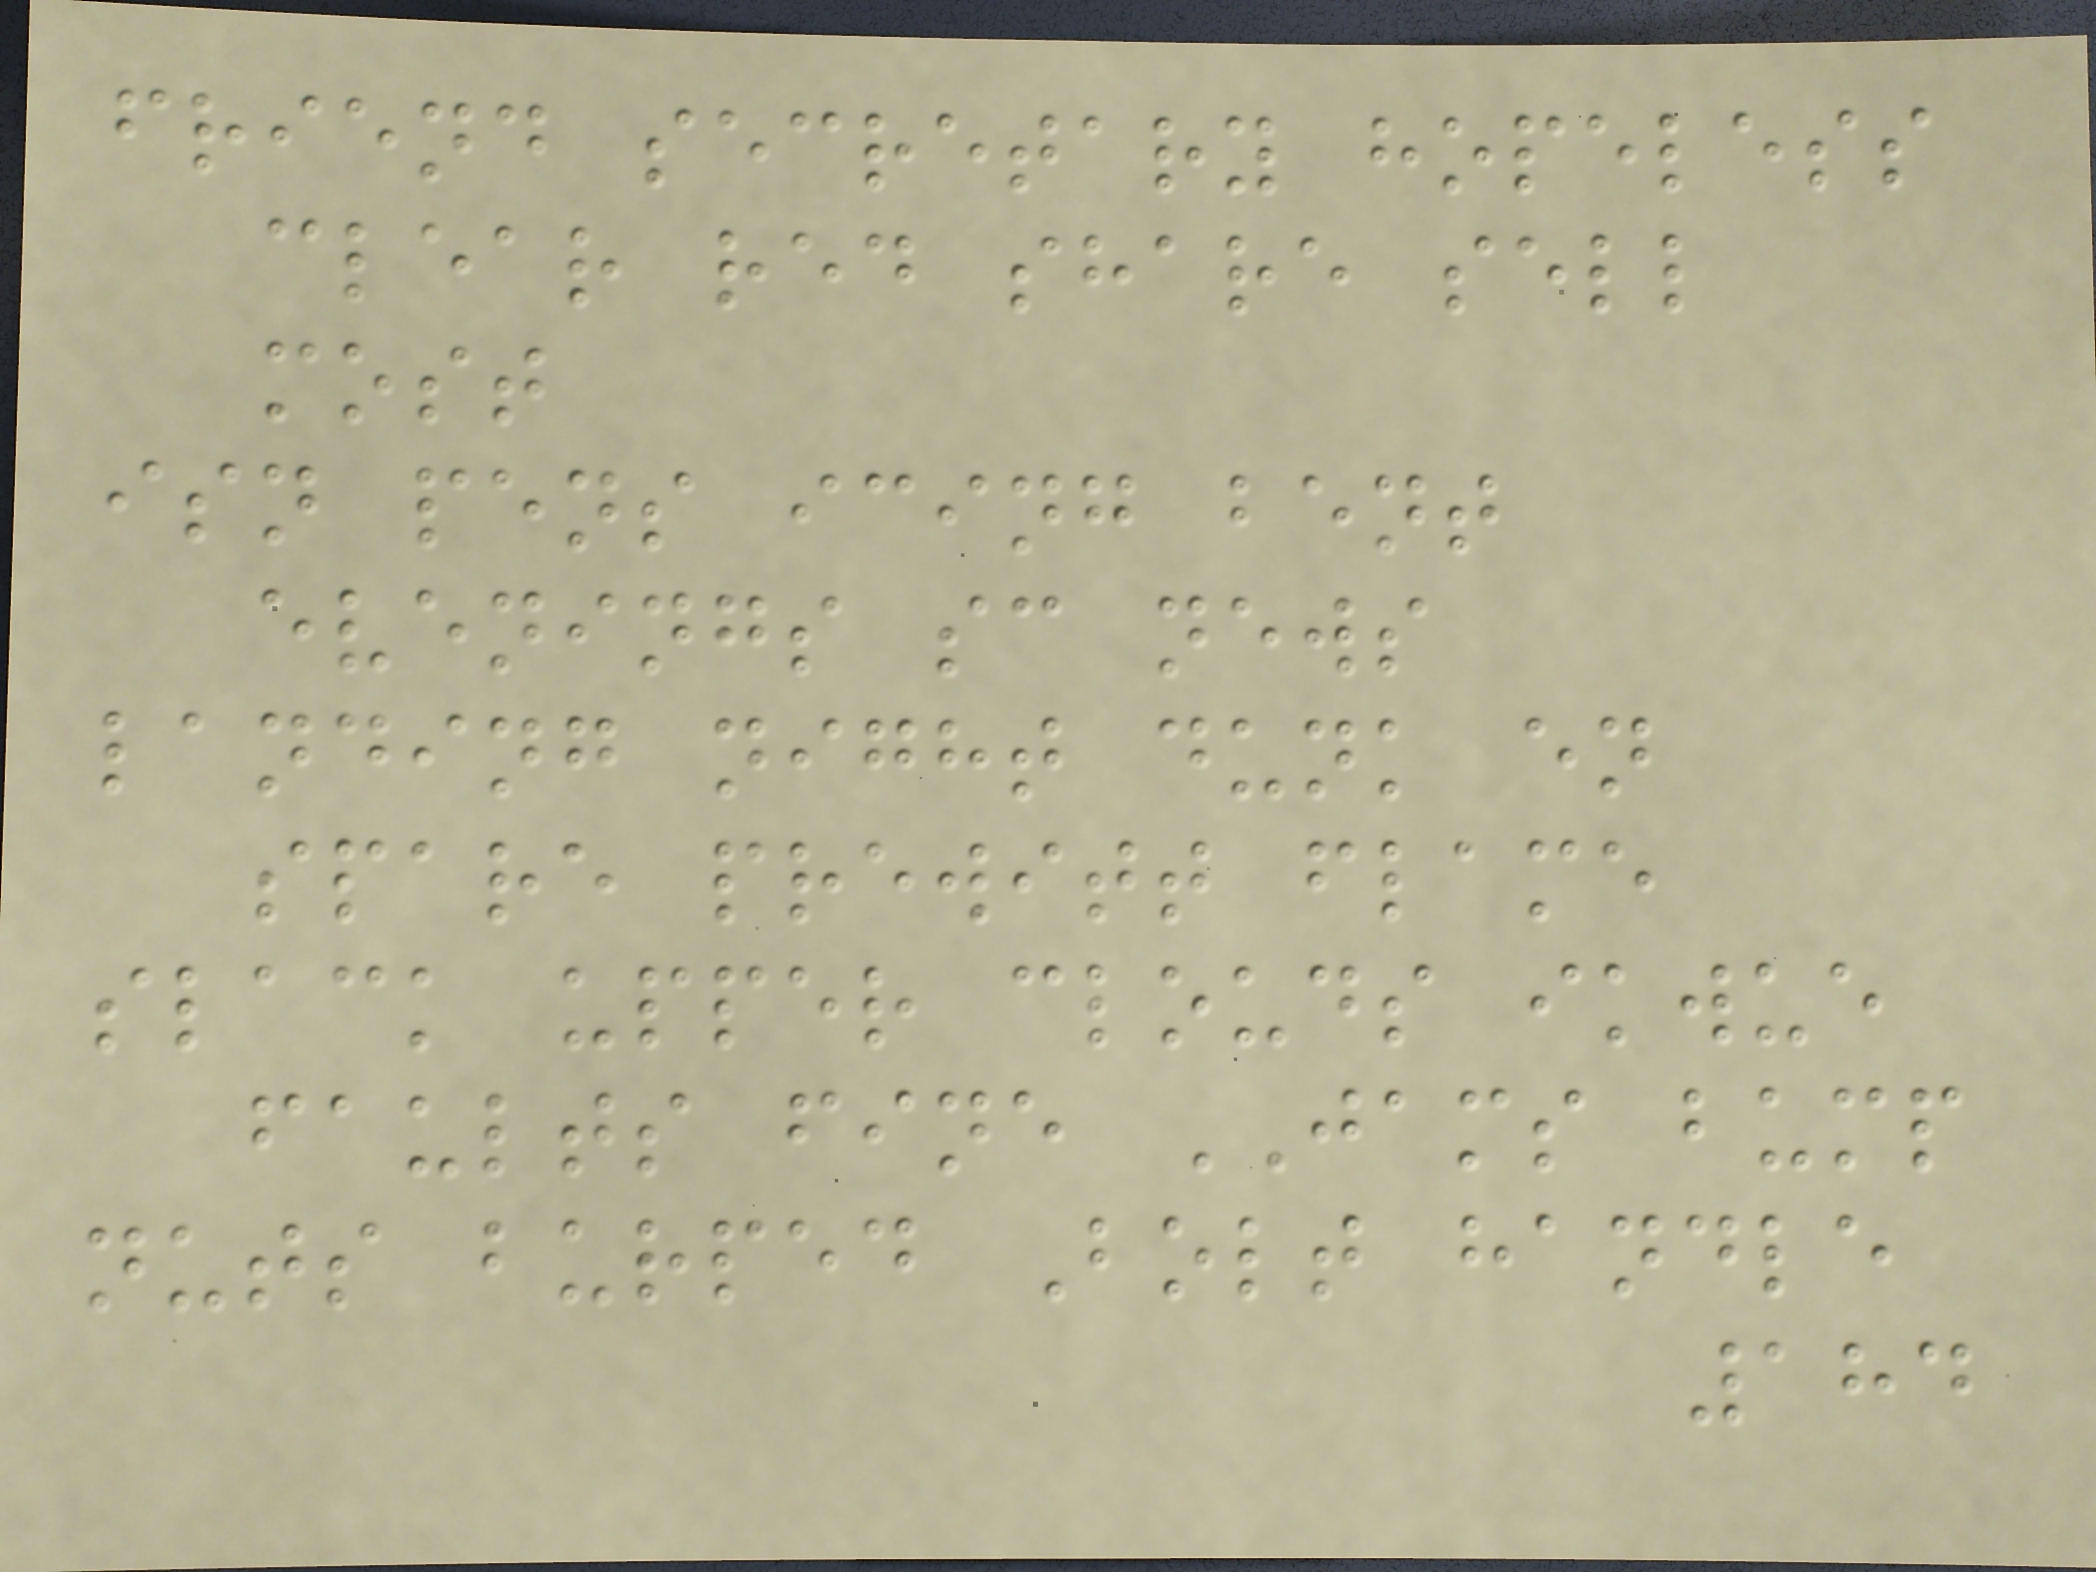friend secretary hopeless
clear red share sell
most
isn pens icing bent
evenings sc news
landing night dunk en
spare prewitt flame
slack upper clouds ikwue
faults fine JAMS bump
nuts burped Bolt handle
184
